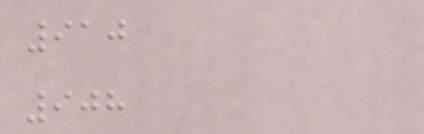910
908
